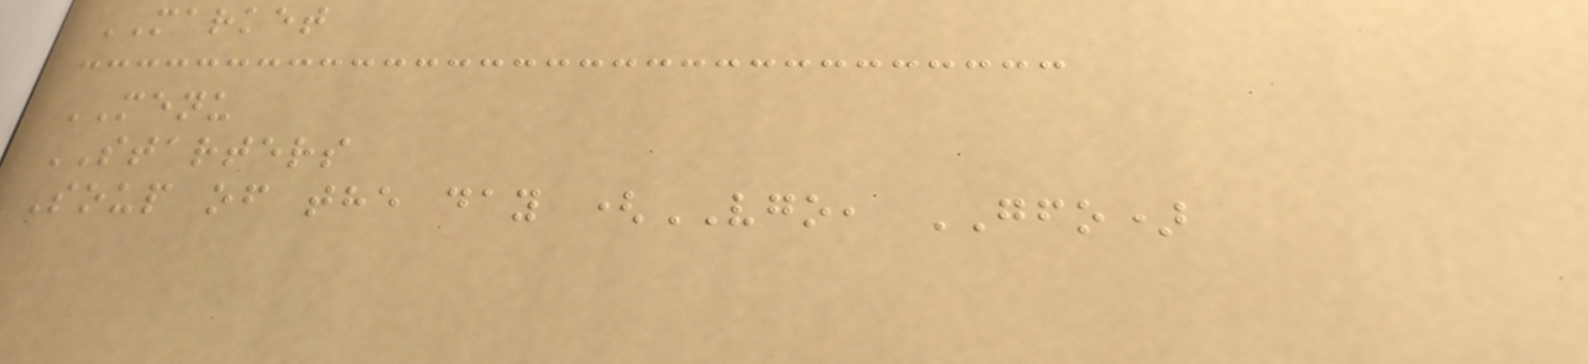MARKET
MENU
STARTERS
Soup of the day (VGO, GFO)
